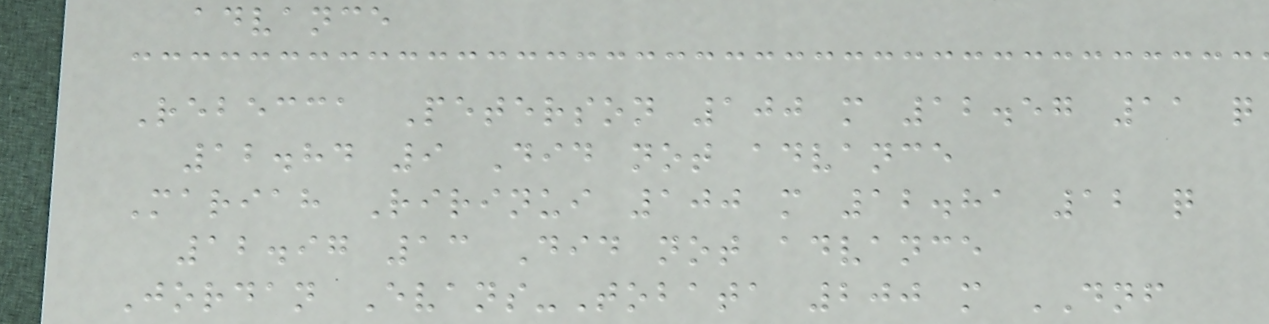advance
Rebecca Peterson 100 m 12.57 11 q
12.84 9 Did not advance
Mariah Ririnui 100 m 12.81 12 q
12.97 13 Did not advance
Jordan Evans-Tobata 200 m DNF
